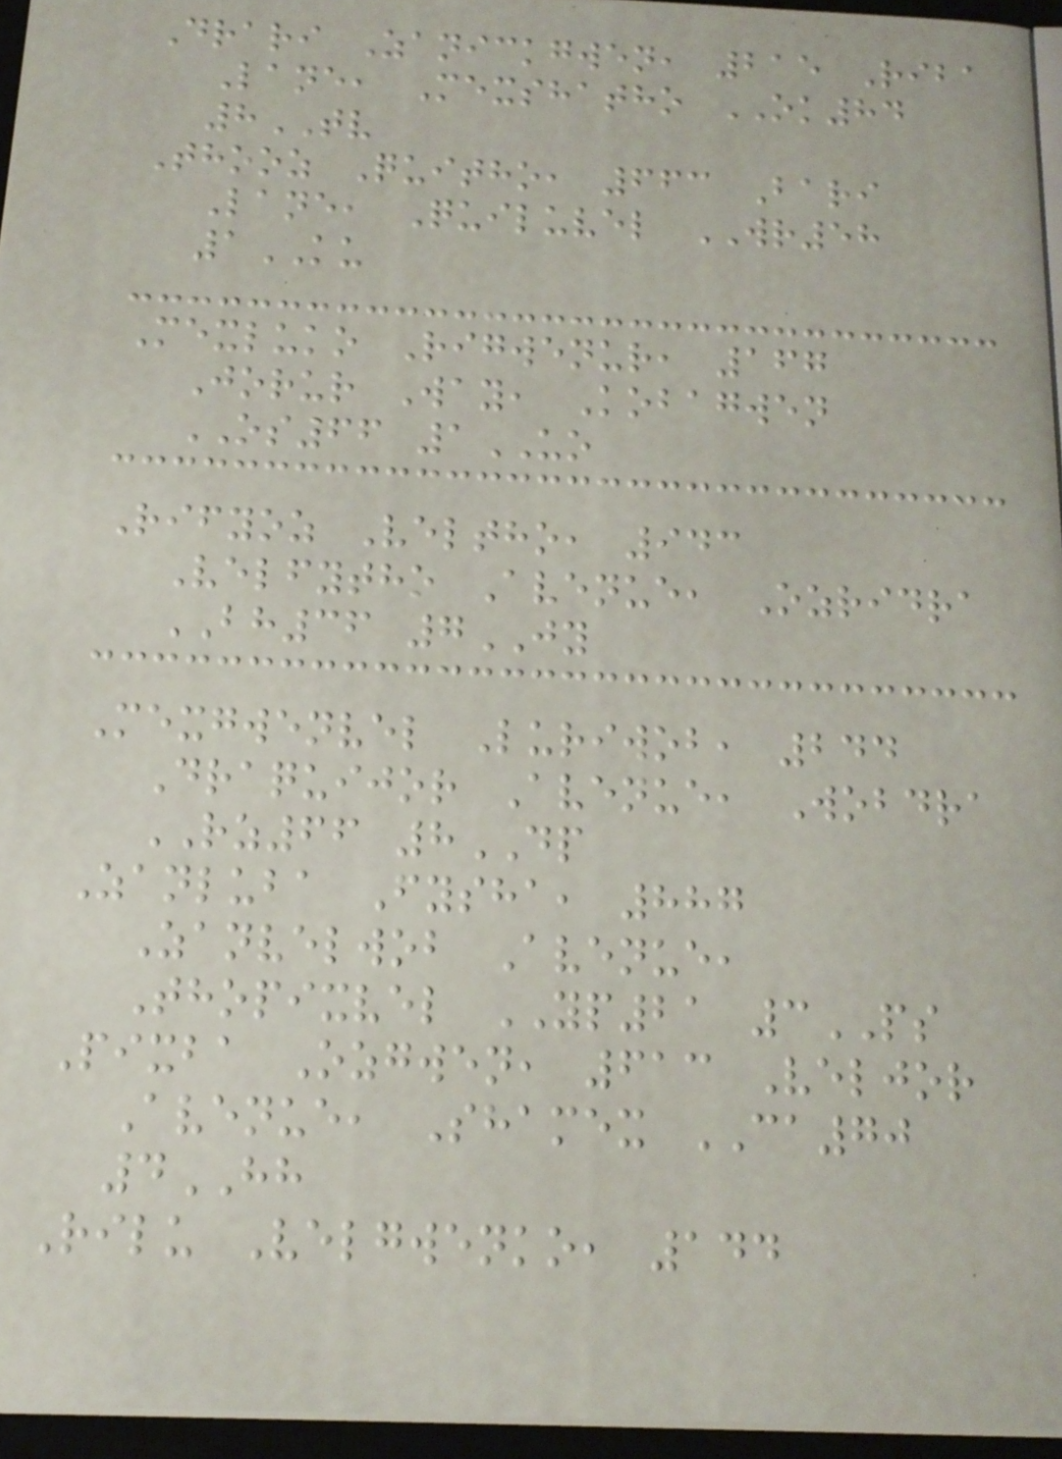Drari Zanickgwen, 215 Riba
Lane, Mexshatho OK84
8TV
Thooz Quitho, 663 Bari
Lane, Quiluvel WR58
1KU
Mexluko Rigwenur, 167
Jorur Way, Kobagwen
OS66 1UO
Rifyoz Veltho, 943
Velfytho Avenue, Ozridra
BH36 7JY
Mexgwenvel Luriwob, 244
Draquijor Avenue, Wobdra
RZ66 8DP
Zanluba Fysha, 887
Zanvelwob Avenue,
Thopixvel YP21 3PS
Pixba Ozgwen, 613 Veljor
Avenue, Shamex CA70
4HH
Rilu Velgwenko, 144
